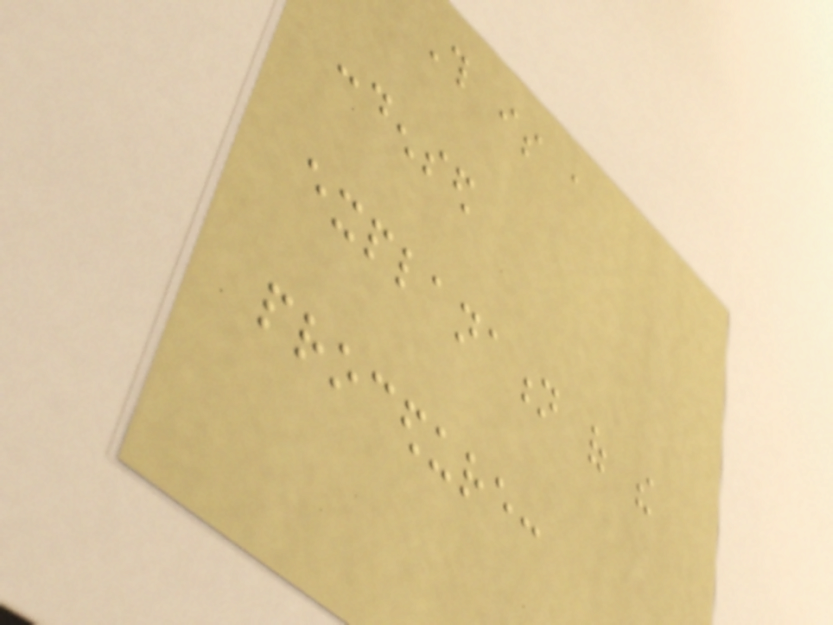This is a
condensed
explanation of the
procedure:
